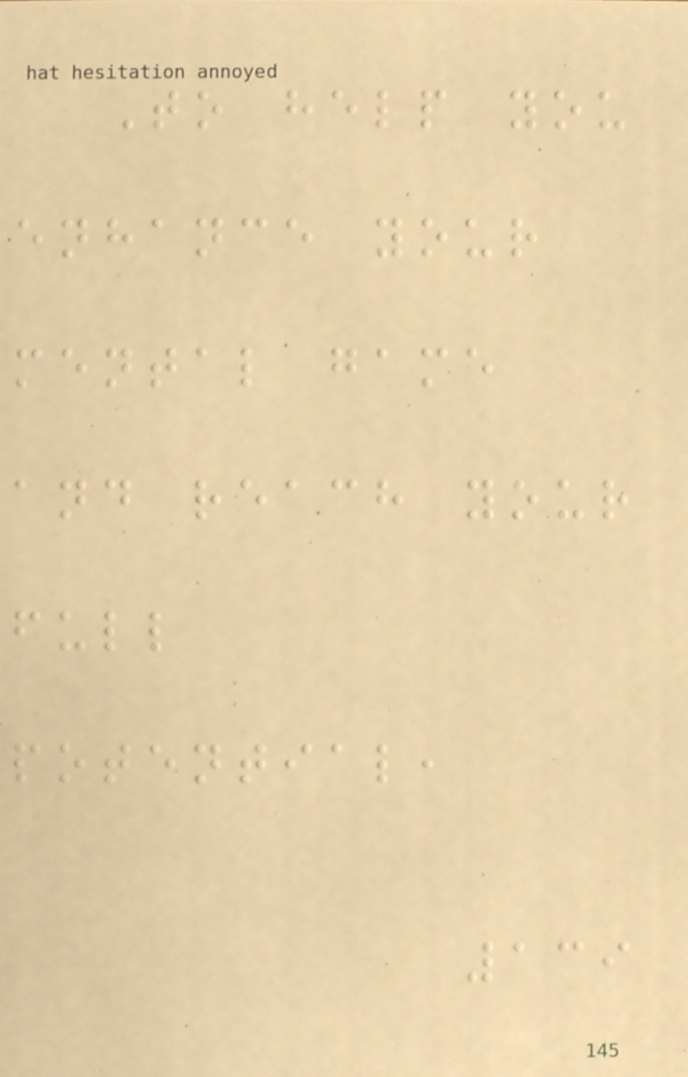To help you
enhance your
mental game
and reach your
full
potential,
139
